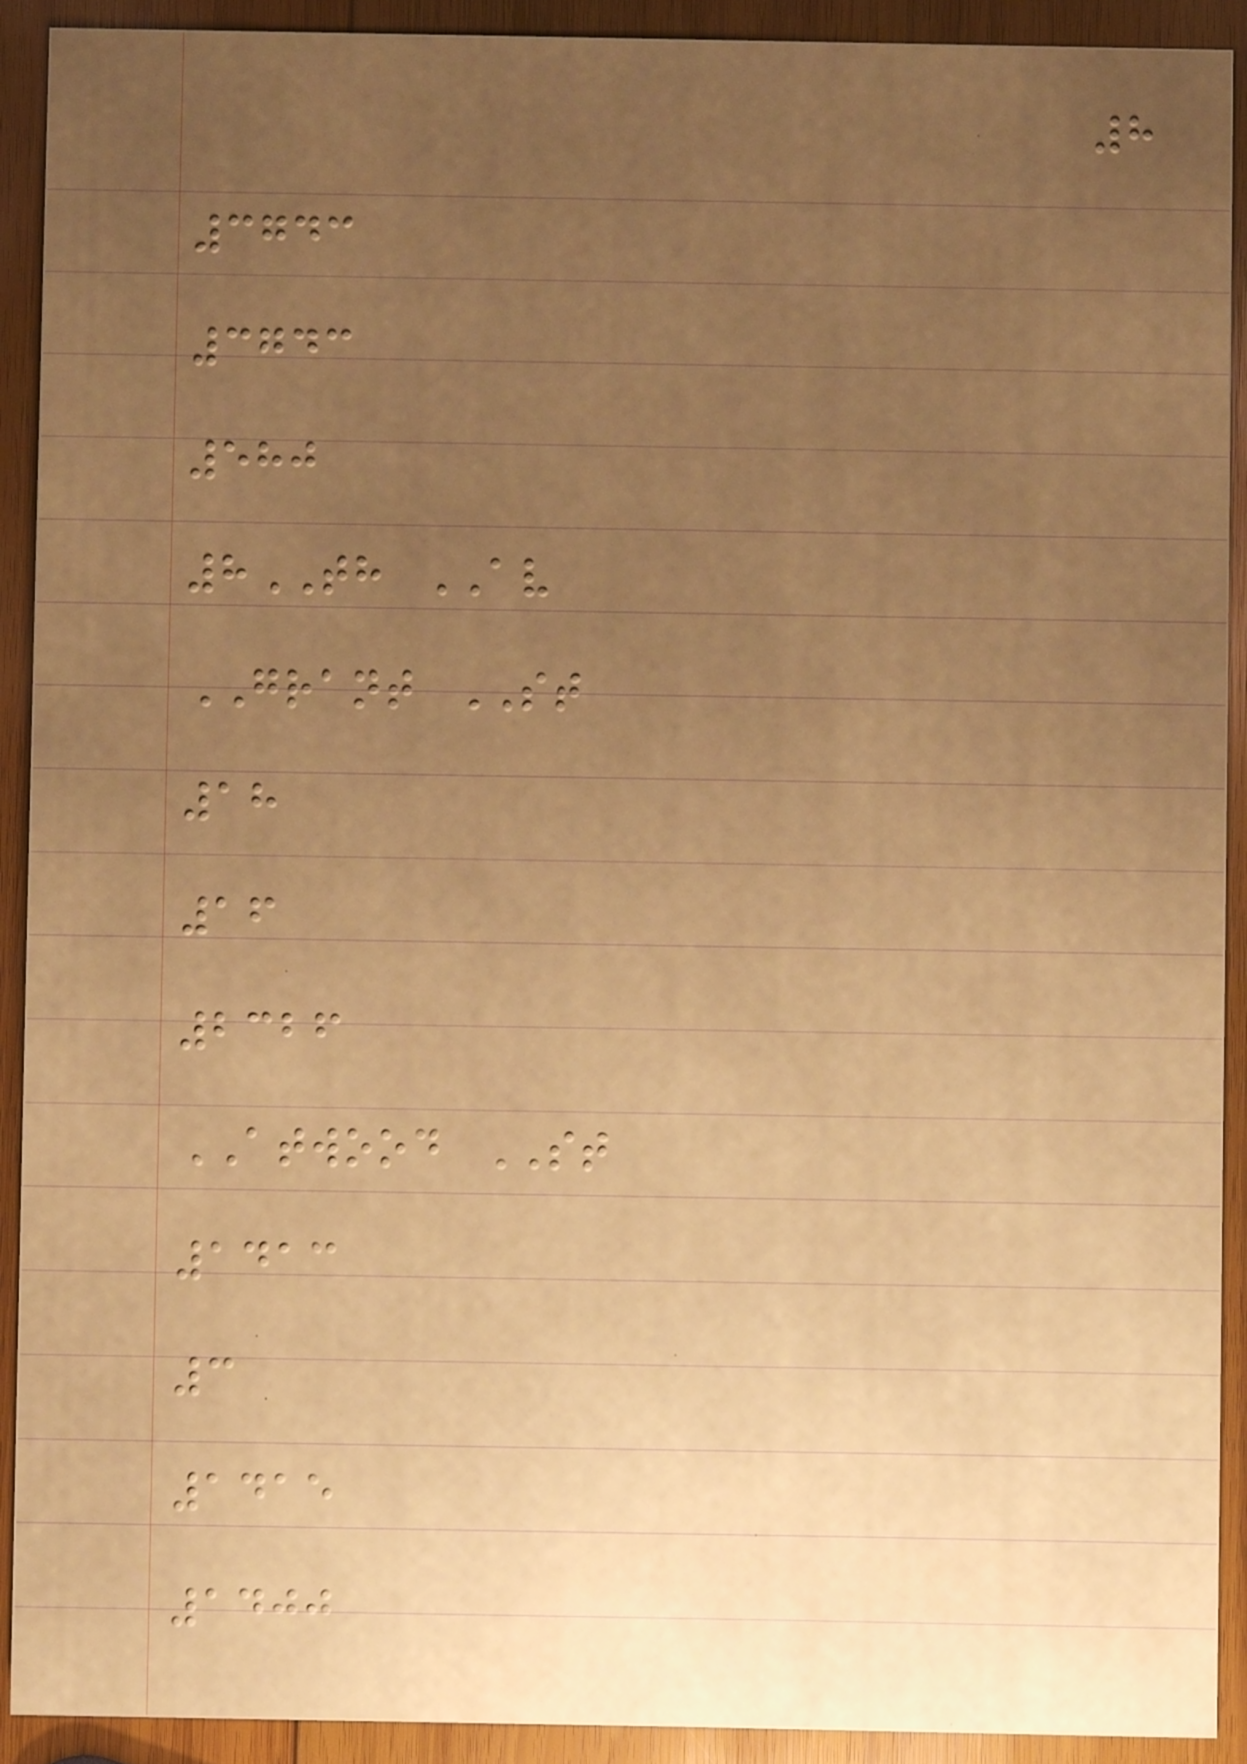8
3743
3743
580
8TH AV
GRANT ST
18
16
2326
ATWOOD ST
1413
3
1415
1400
